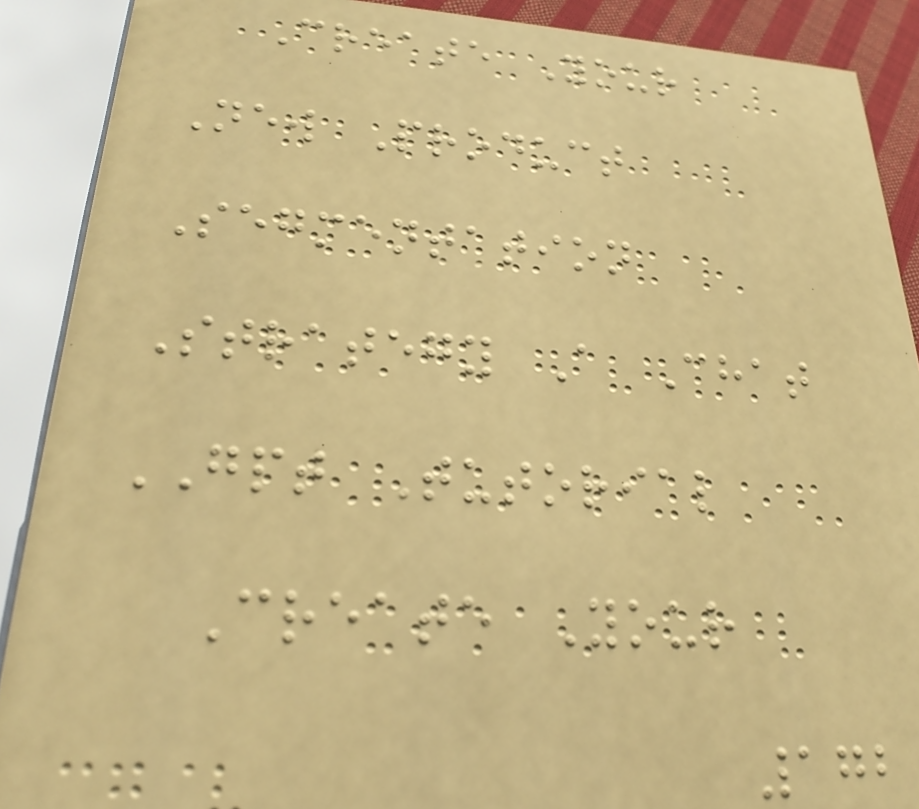Create Your
New Product
Segmentation
Strategy A Chat
GPT Tutorial
Create Your
172
